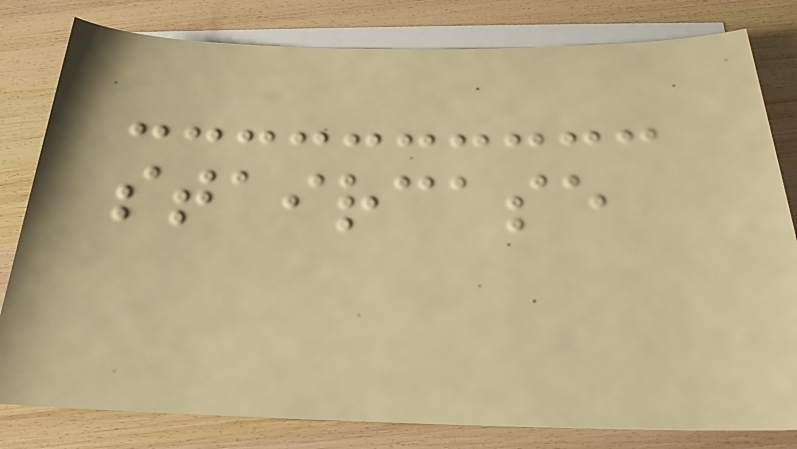staircase
